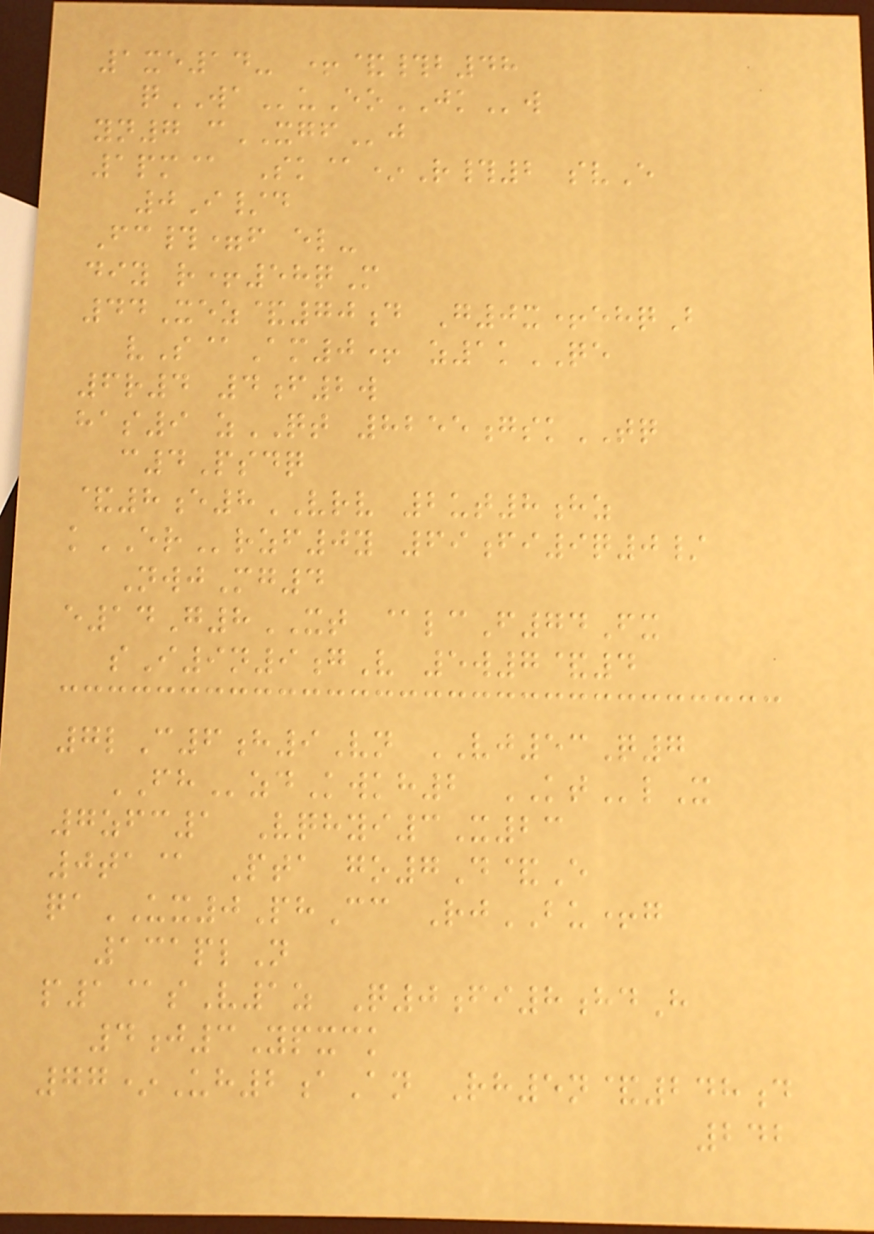1xe14- +&#b48
qWAuEoJKw
yn7 cXGFj
1pm@ Sk@*R#2 svE
0I/d
Fc#=f el-
diy r+58qM
44Xez&70d G0x+ehqB
vS@Am0+ z1kQE
6r4 4f2w
has9 zQT 8255gskTQ
c4Psdq
&8e8VRV 2ut8hz
kERrzf0y 69fi9q0/
NwjMg4
e14G8XT @lcF74Fx
sI9n9gV 5w7&4
7lC6h9Vn VJ53Q7
FHzdKwkh2 KTlX
7zfc1 Vqhyi3X23
0ta@ Pta go7D&E
qaUX0PhCc RjBU+g
131plN
p1@sV1z Q0fi8hdH
4j3Ypxck
77*Uh2aAn Rh5n&248d
242
